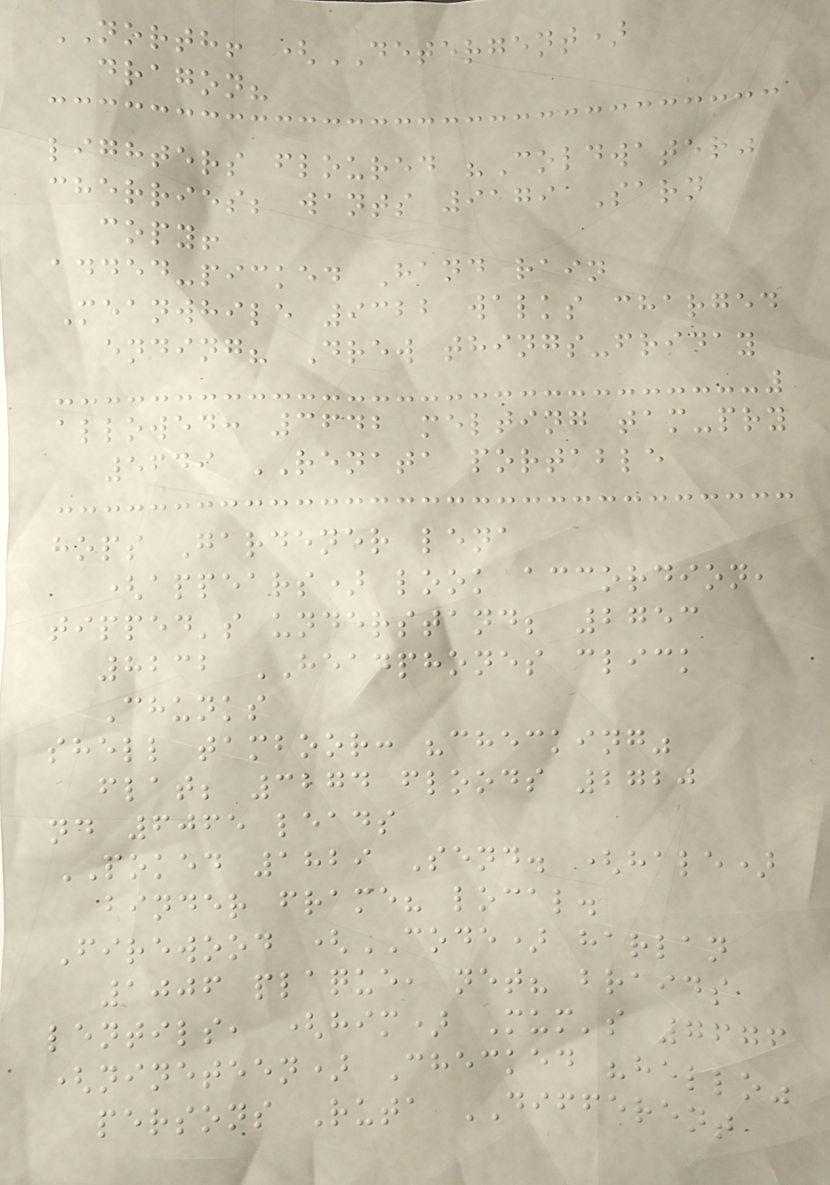NORTH! (DETERGENT)
dragon?
lighters floured "Coldwater"
cherries; wants 9179 Sarn
copy!
added-picked Hand rain
Meanwhile 9322 walks charged
ending? Drew things-friday
allowed: 3642 melting tam-pry
5649 RENATA portable
hops Gardener lena
(appears) look accordion,
tipped's understand; 2753
8232 HEADPHONES click
Chunks
shell tamboor: "checking"
flat; 3274 floods 2720
nd 6065 leads
POKED 1829 Send. (hale)
binder frame? local.
Firewood (CODE) harlan
1006 plaque, net? braids
lentils, (him) Mum's 7676
(nineteen) Checked "hello"
persons Ruta DIFFERENT
